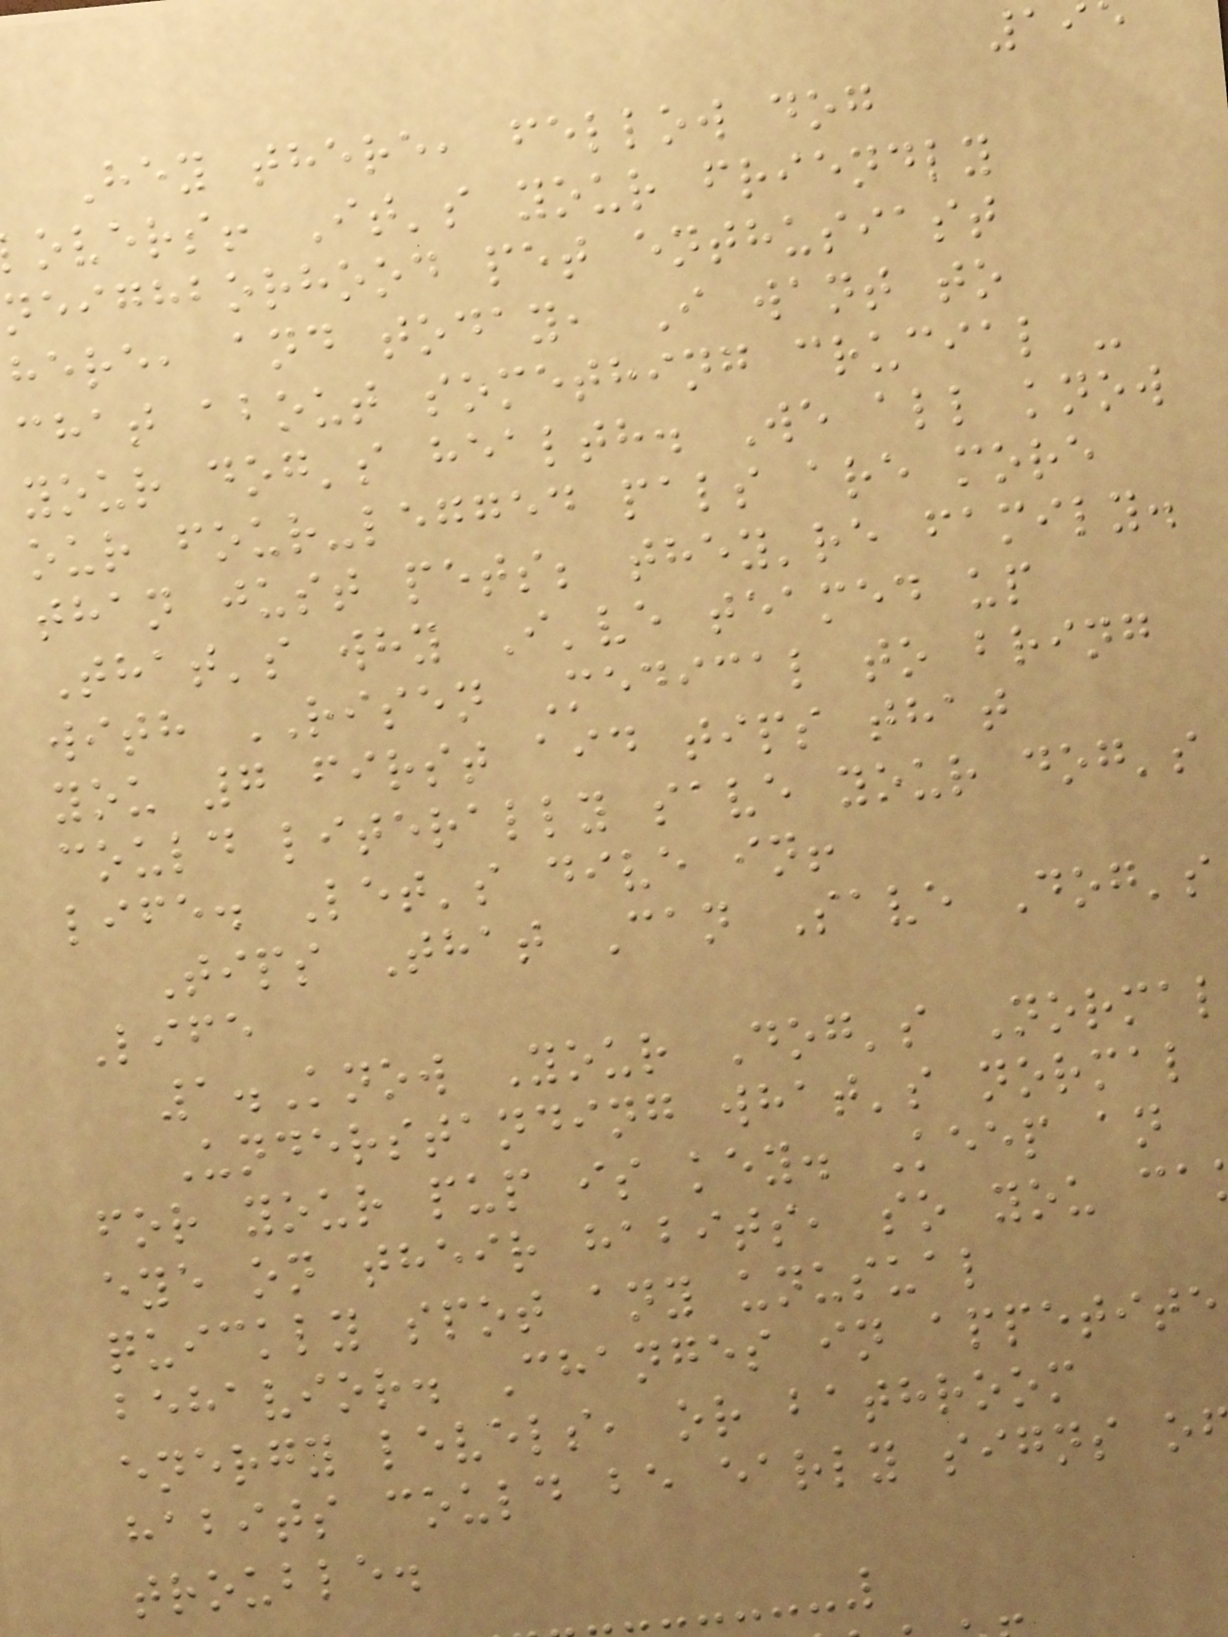Hey there, fellow dog
overs! It's your friendly
neighborhood pet enthusiast
here, and today, I want to
chat about something crucial -
your dog's health. We all know
our four-legged pals are more
than just pets; they're family.
That's why I've teamed up
with RISEN Medical to bring
you 7 first aid tips that
could literally save your dog's
life. Let's dive in!
Tips That Can Save Dog's
Life
1.Know Your Dog's Normal
Understanding what's normal
for your pup is key. Keep an
eye on their habits, so you ca
quickly spot any unusual
behavior. Changes in appetite
energy levels, or bathroom
habits could be early signs o
trouble.
